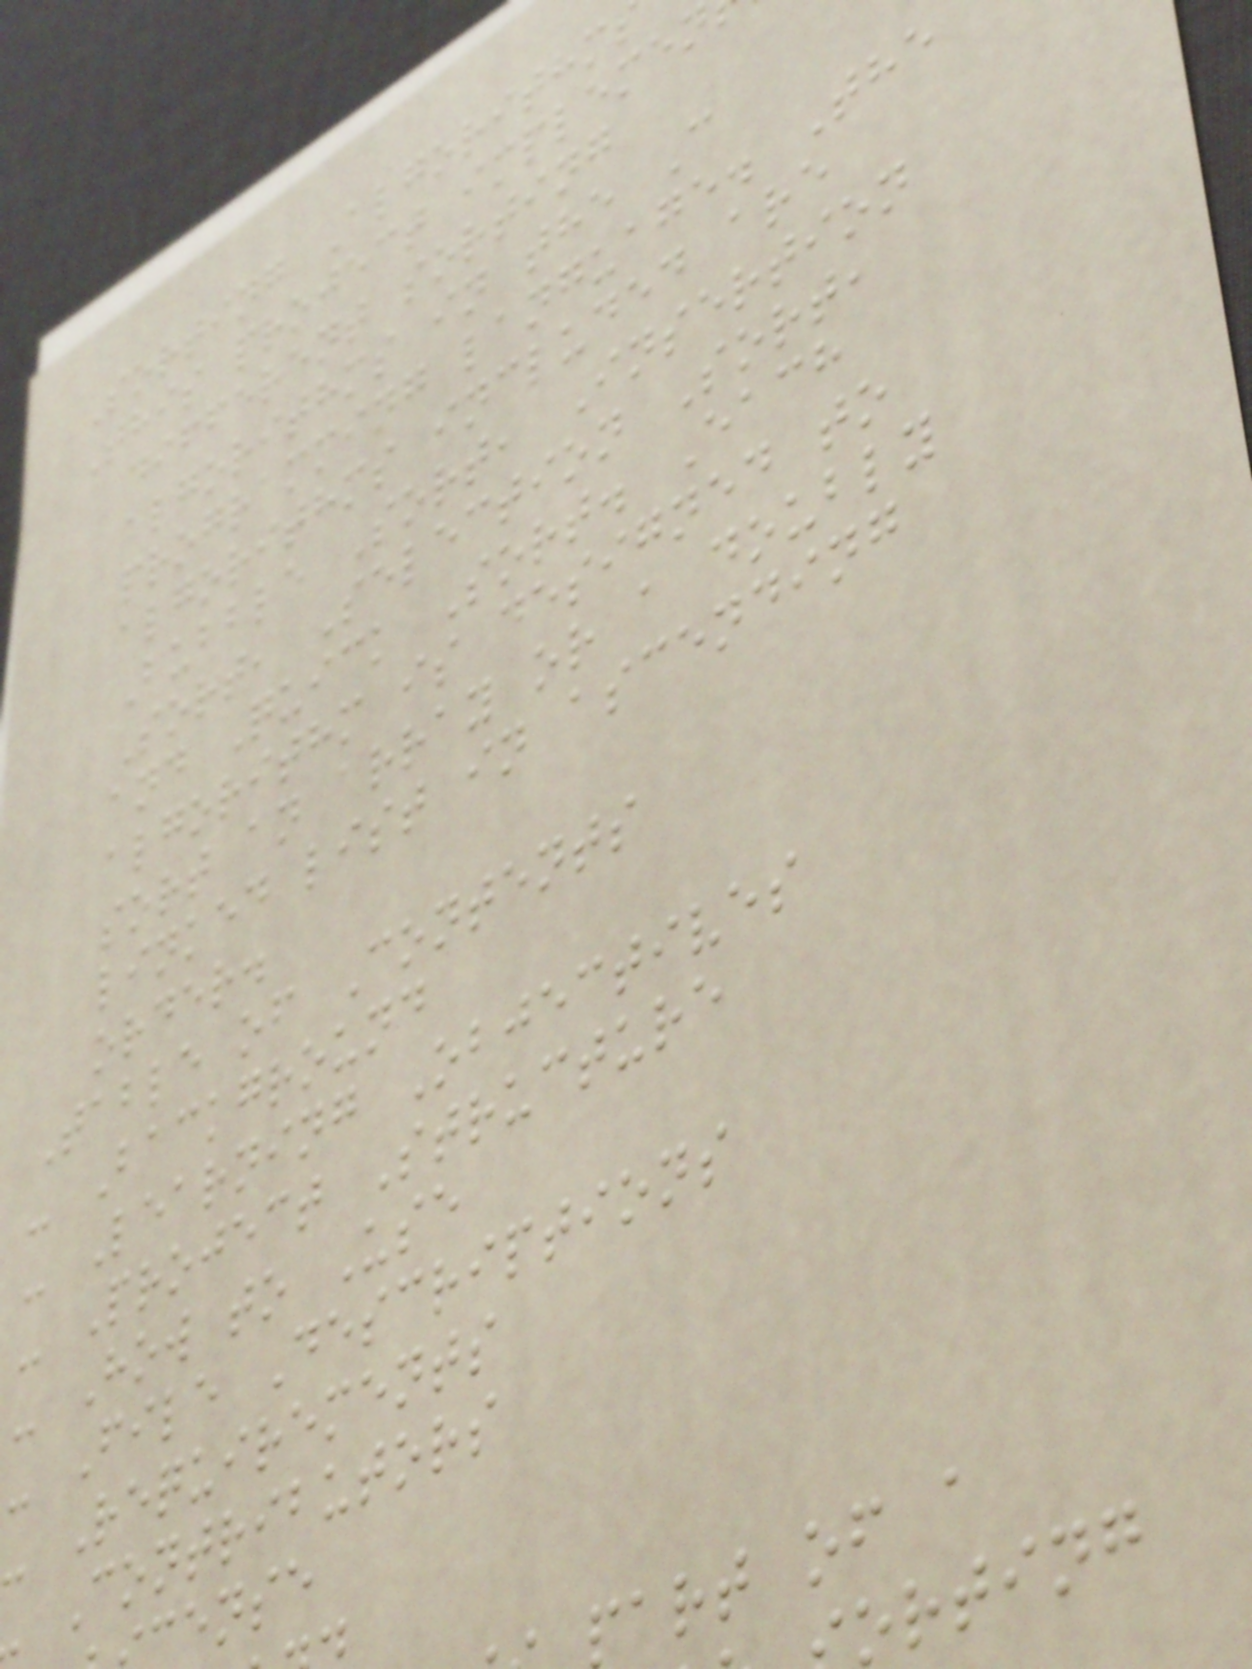Sorting Algorithm
This project implemen
different sorting
algorithms in the C
programming language. The
algorithms included are
Bubble Sort, Insertion
Sort, Selection Sort,
and Quick Sort. Each
algorithm is designed to
sort an array or a doubly
linked list in ascending
order.
Table of Contents
- Background
- Learning Objectives
- Project Structure
- How to Use
- File Descriptions
- Requirements
Contributors
ense
part of a
